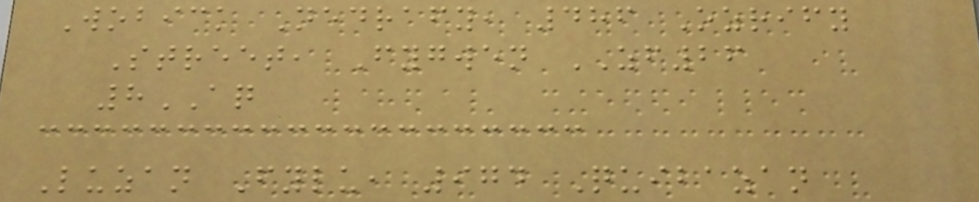Wobick Nedrafy, 486 Ozrify
Street, Fygwen ZF26
8AQ
Luzan Fylu, 974 Quibazan
